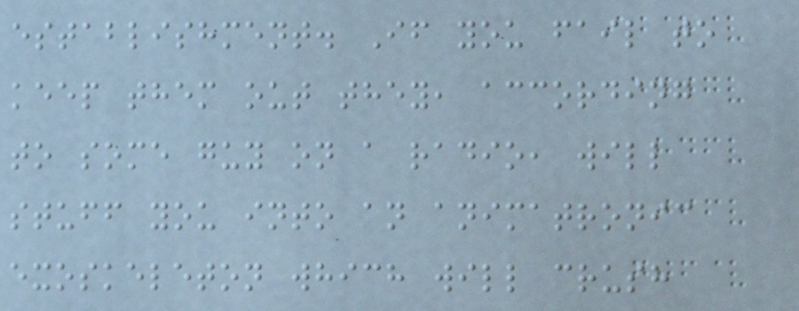establishment. If you fail to
keep them out they, according
to some guy on a radio, will
stuff you into an animatronic
exoskeleton which will crush
